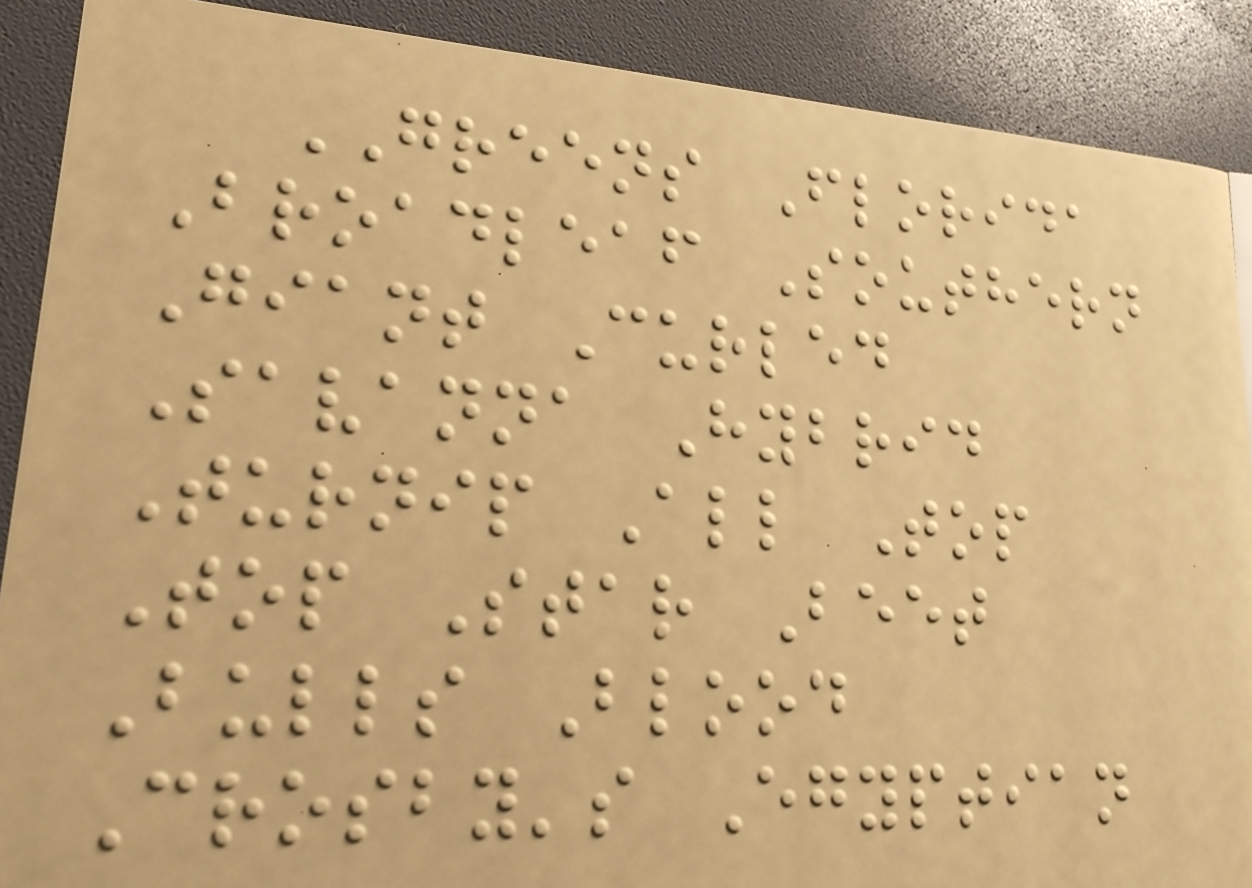GREENS Florida
Broadleaf Southern
Giant Curled
Savanna Hybrid
Turnip All Top
Top Star Beet
Bulls Blood
Crosby's Egyptian
